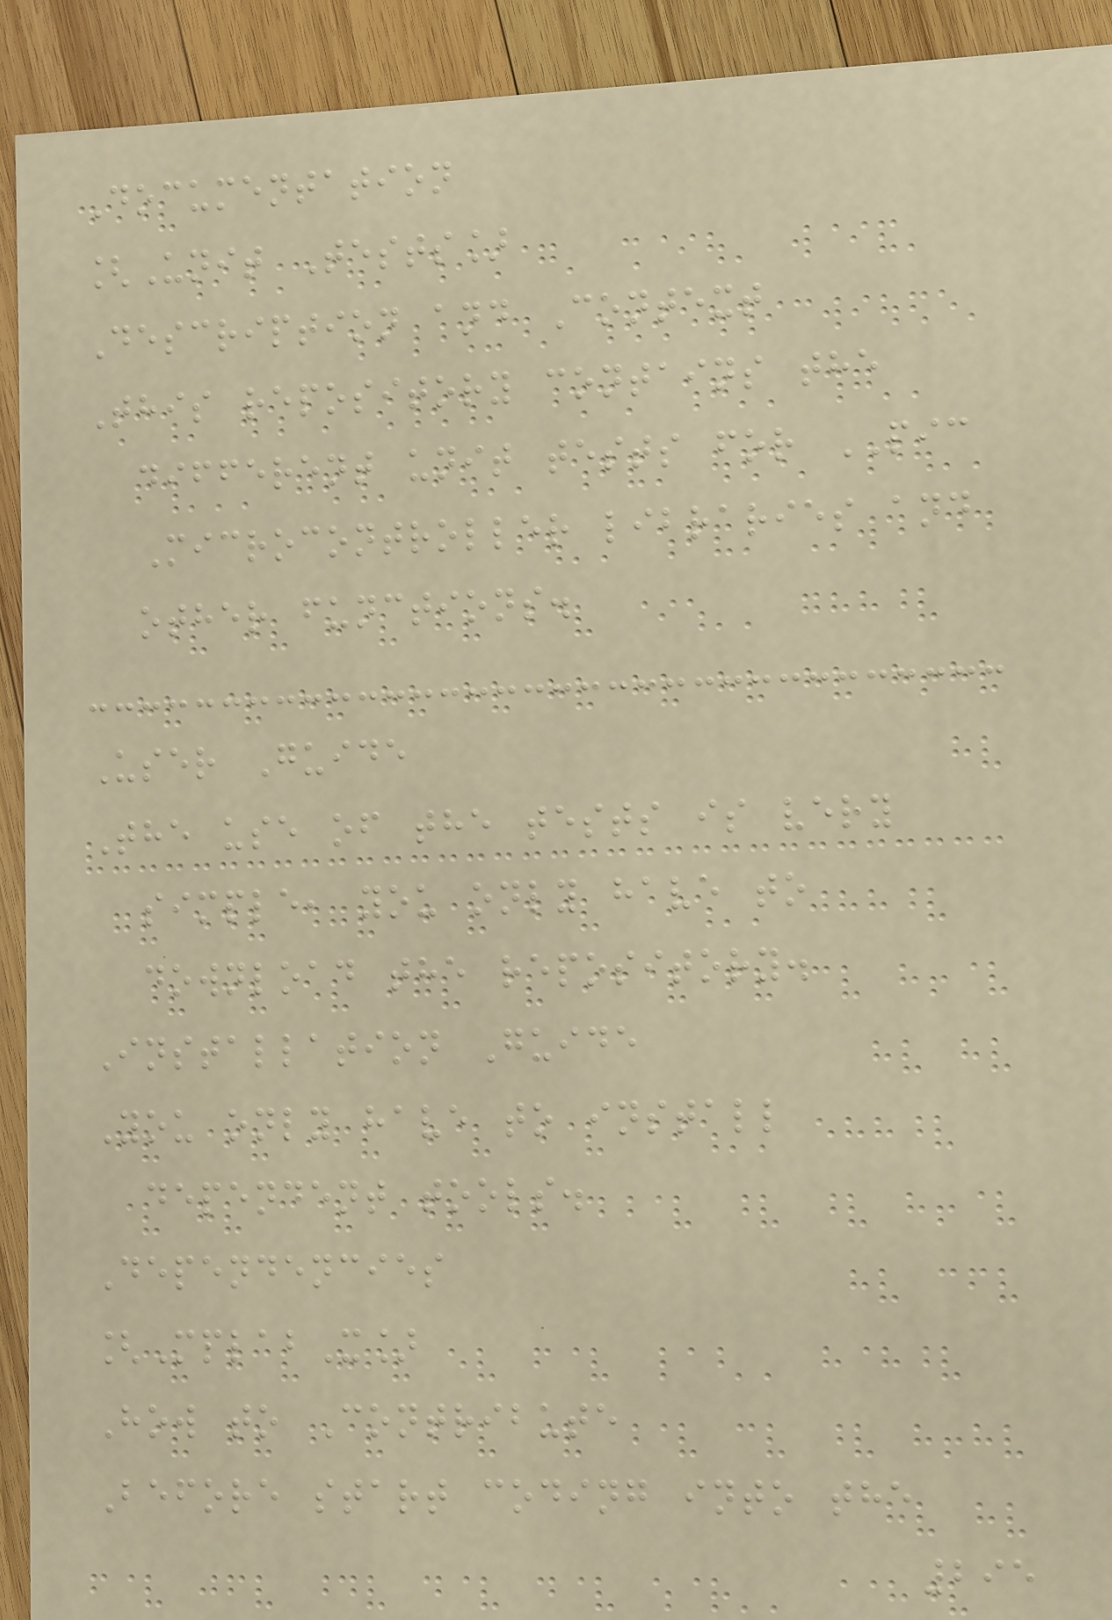Documentation
[Unit Tests]
Description and Context
This repository contains the
different unit tests for PIC
Microcontroller libraries and
other functions.
User Guide
The use of the tests is very
simple, you only have to
download the repository.
Installation Guide
You only have to install
dependent tools.
Dependencies
[MplabX]
How to Contribute
Before start coding into the
295
